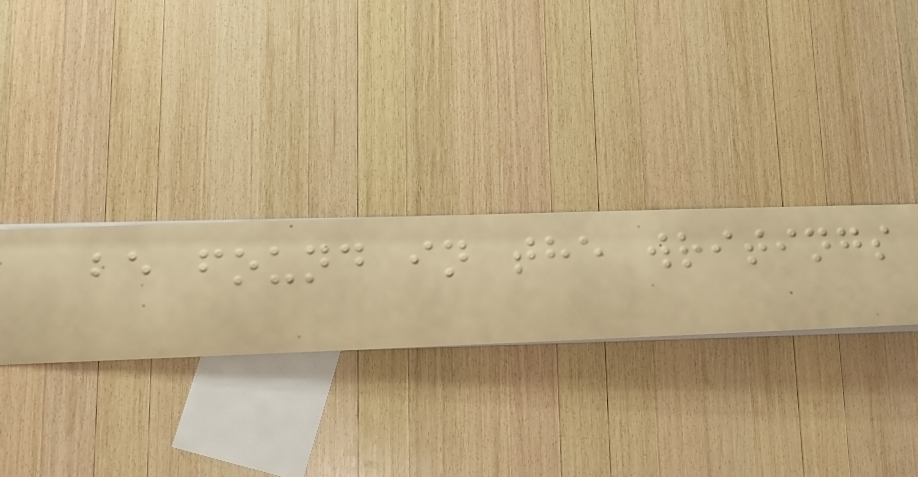be found in the writings
